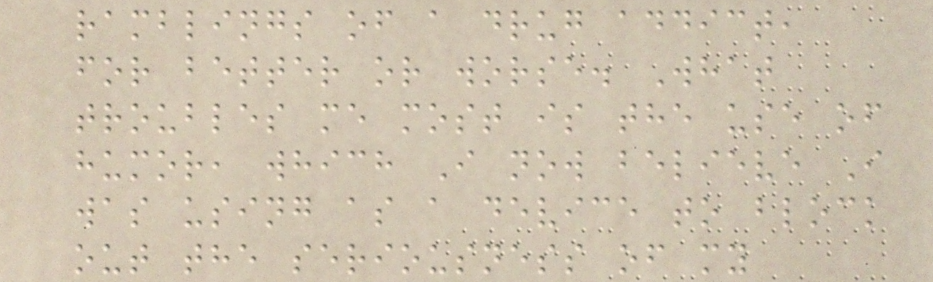ramblings of a drug addict,
for better or worse. What
troubles me most is the use of
humor, which I now believe I
was using as a device to block
out the seriousness of my
